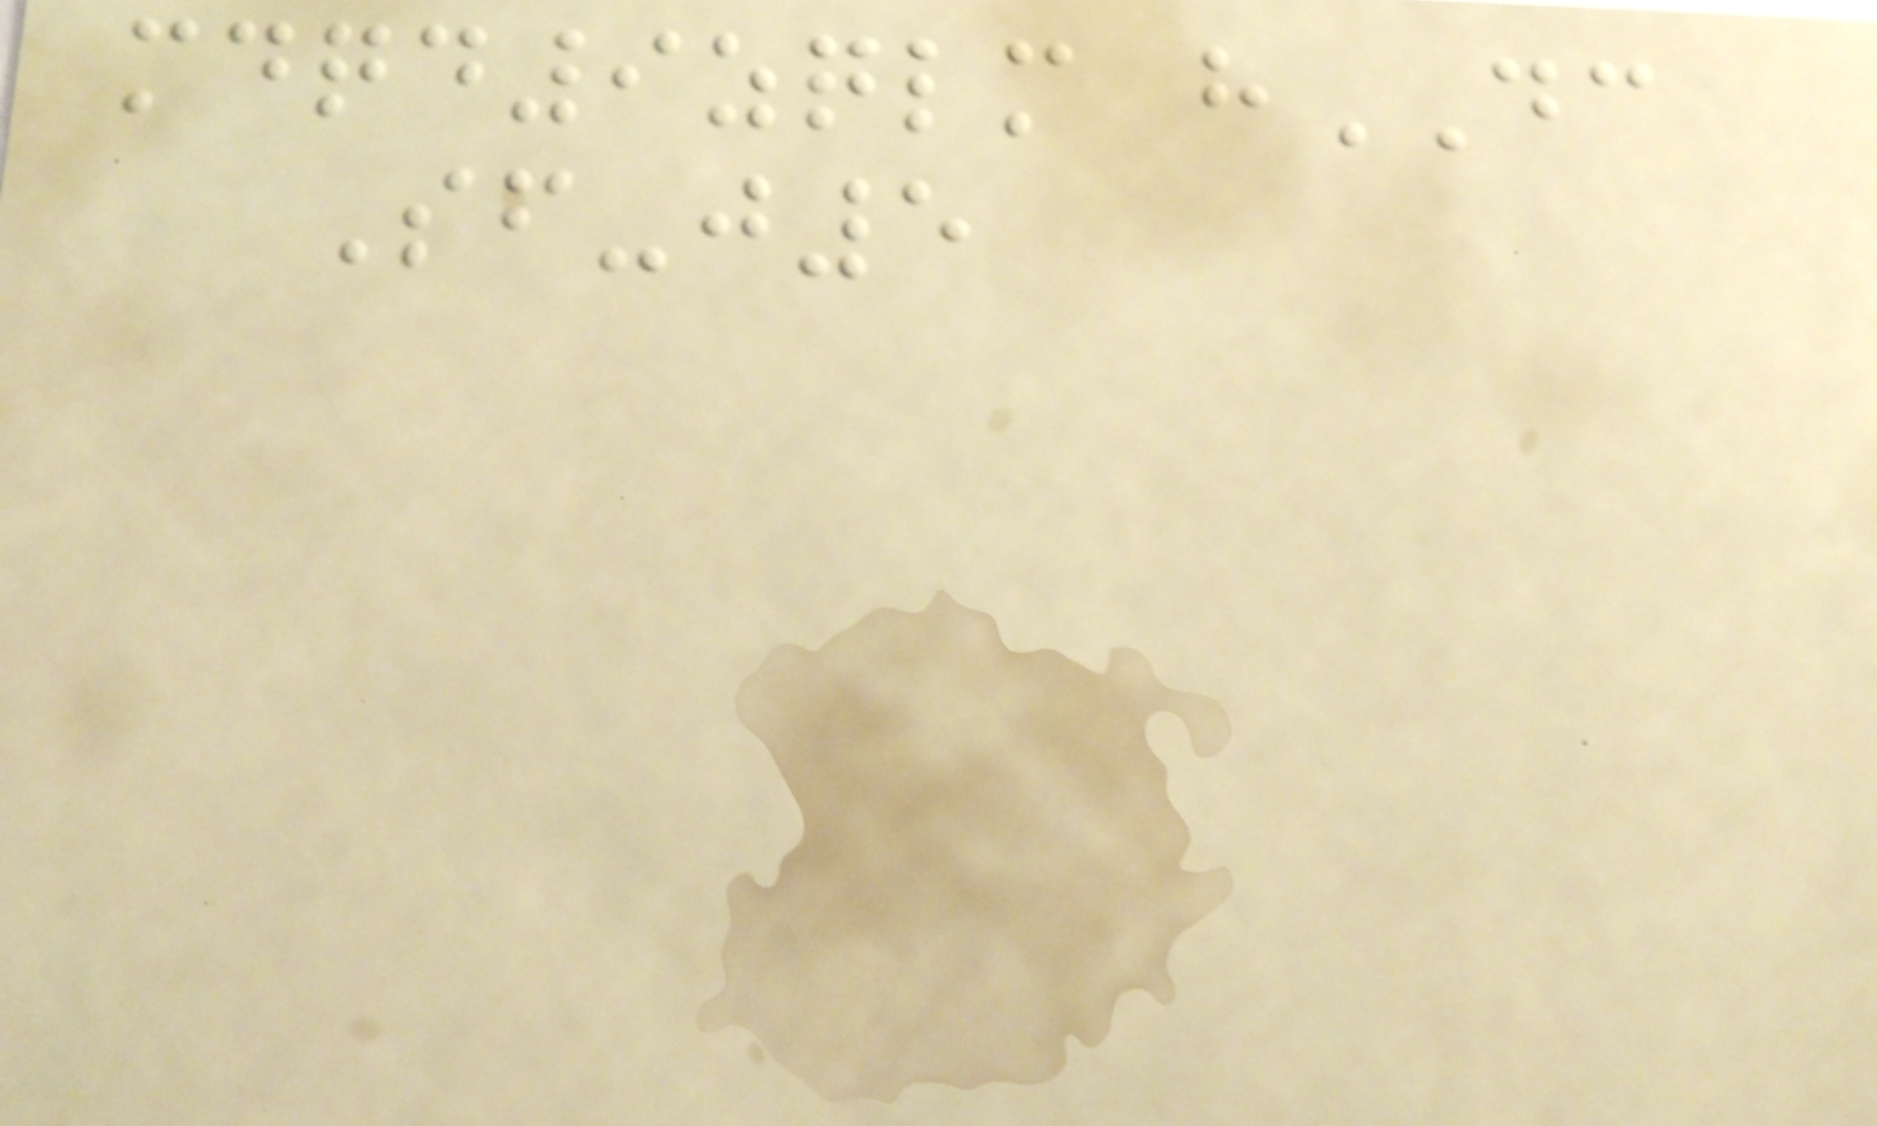mdqd9zqlm hDC
Sf-j5
